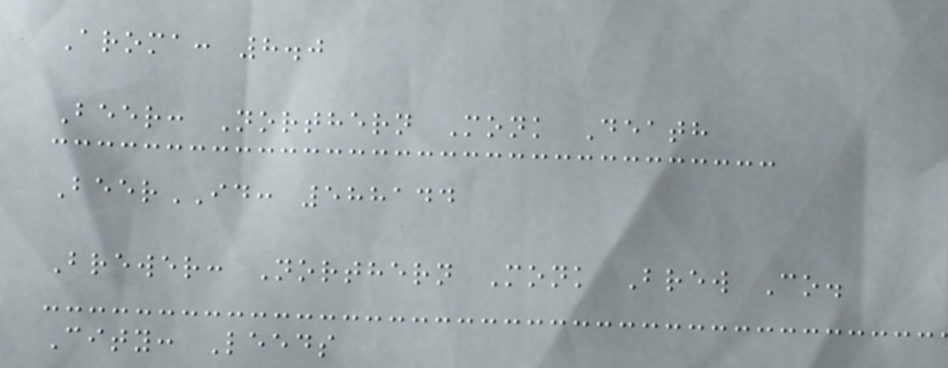Aroma: 8.0
Beer: Northern Monk Death
BeerID: 588144
Brewer: Northern Monk Brew Co.
City: Leeds
